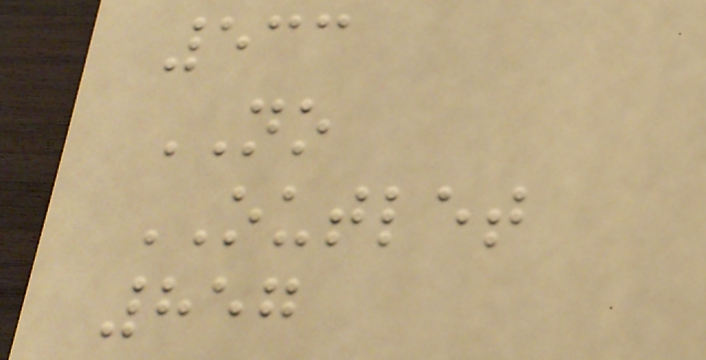533
NO
OUTLET
857
